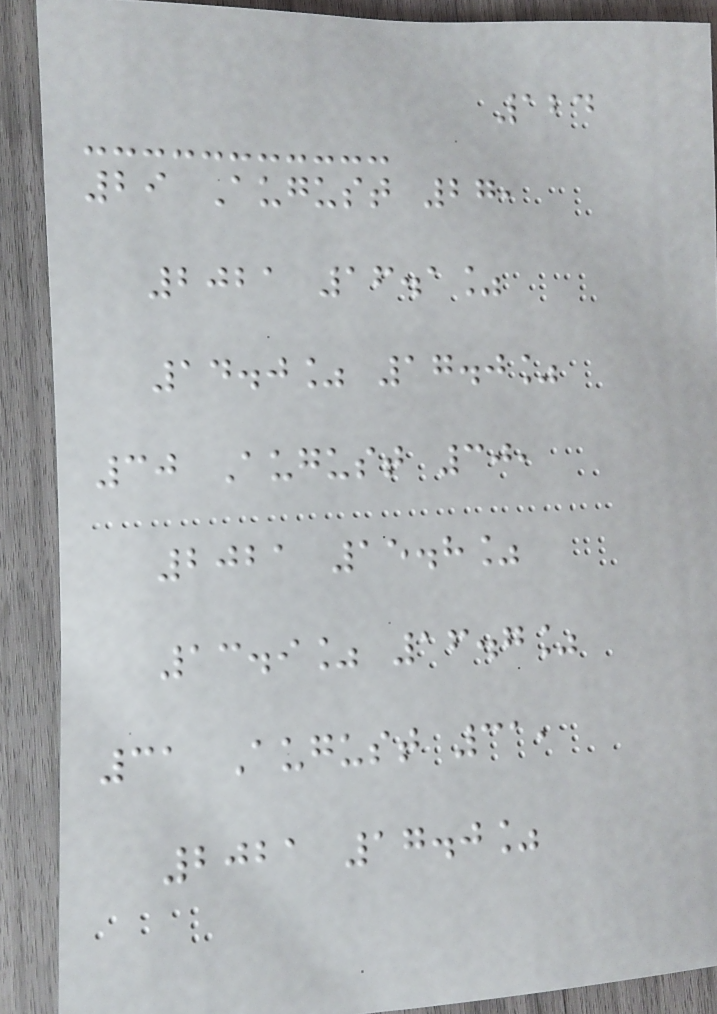124
29 August 27,
2021 16.1%
14.0% 17.0%
30 August 30,
2021 15.8%
13.9% 16.7%
31 August 31,
2021 17.0%
